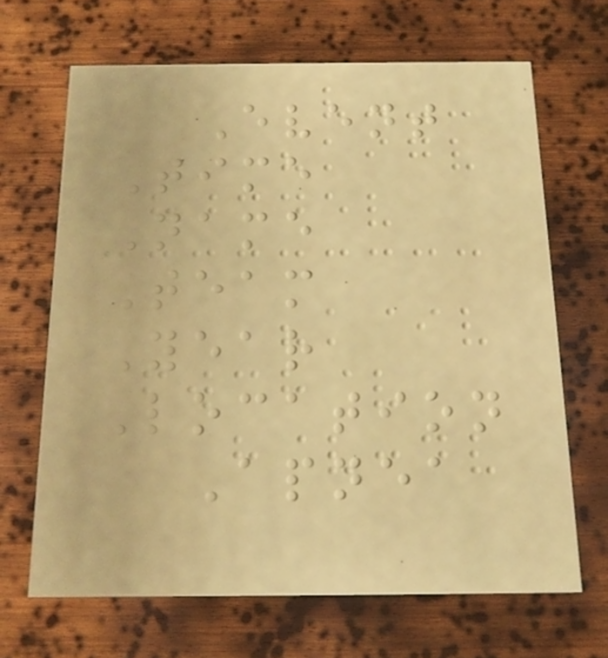Event
Time
Name
Team
Year
Location
Apnea
